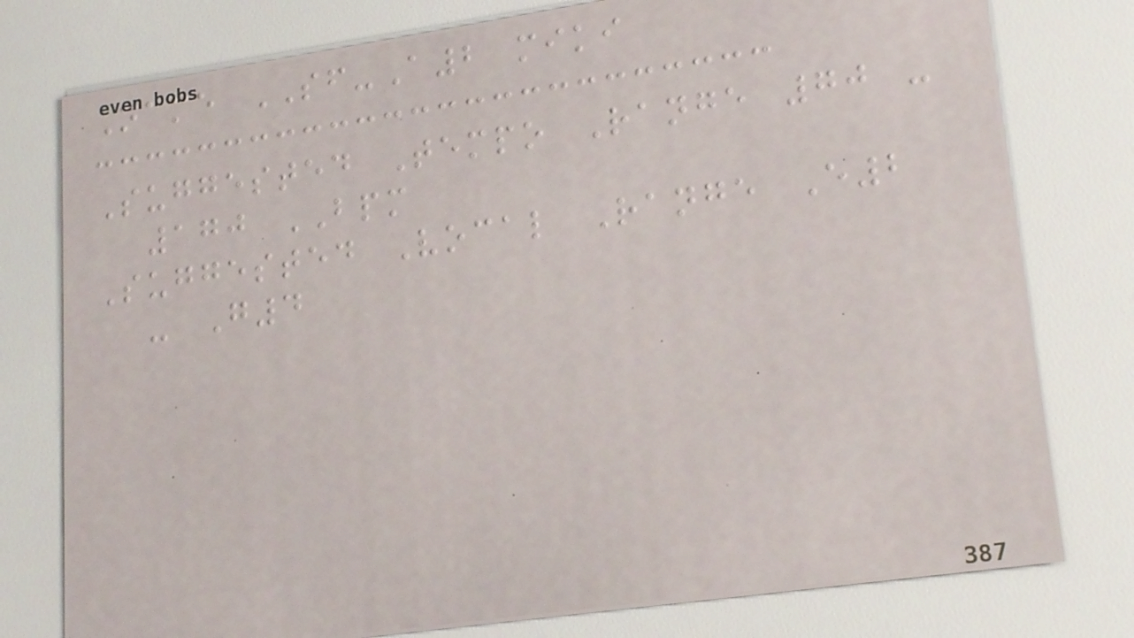Name SF-A2 miki
Suggested Tempo Range 70 -
170 BPM
Suggested Vocal Range E2
- G4
